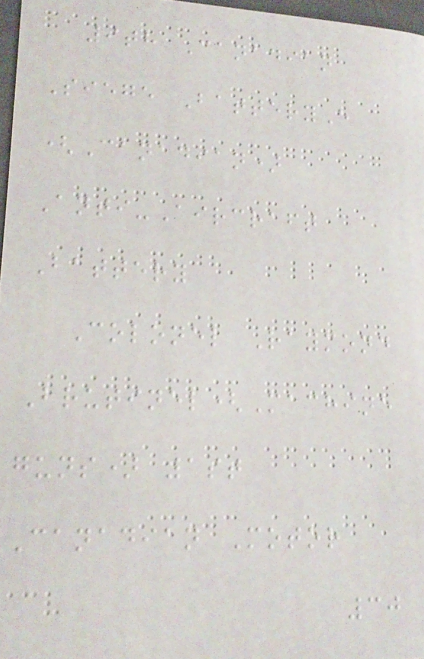9th Canadian
Siege BatteryE
(Canadian)
Anti-Aircraft
Battery
Colonel Raymond
Brutinel(Machine
guns) 1st
Canadian Motor
30
